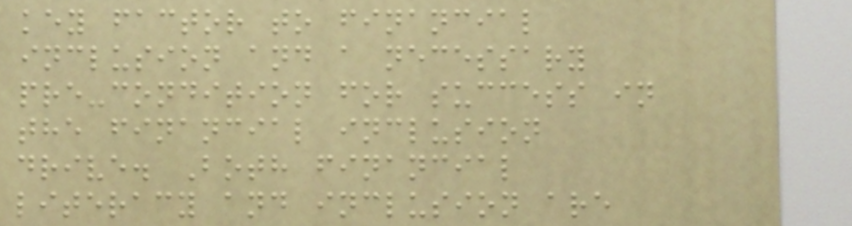key factor to financial
inclusion and a necessary
pre-condition for success in
the financial inclusion
drive. Both financial
literacy and inclusion are
